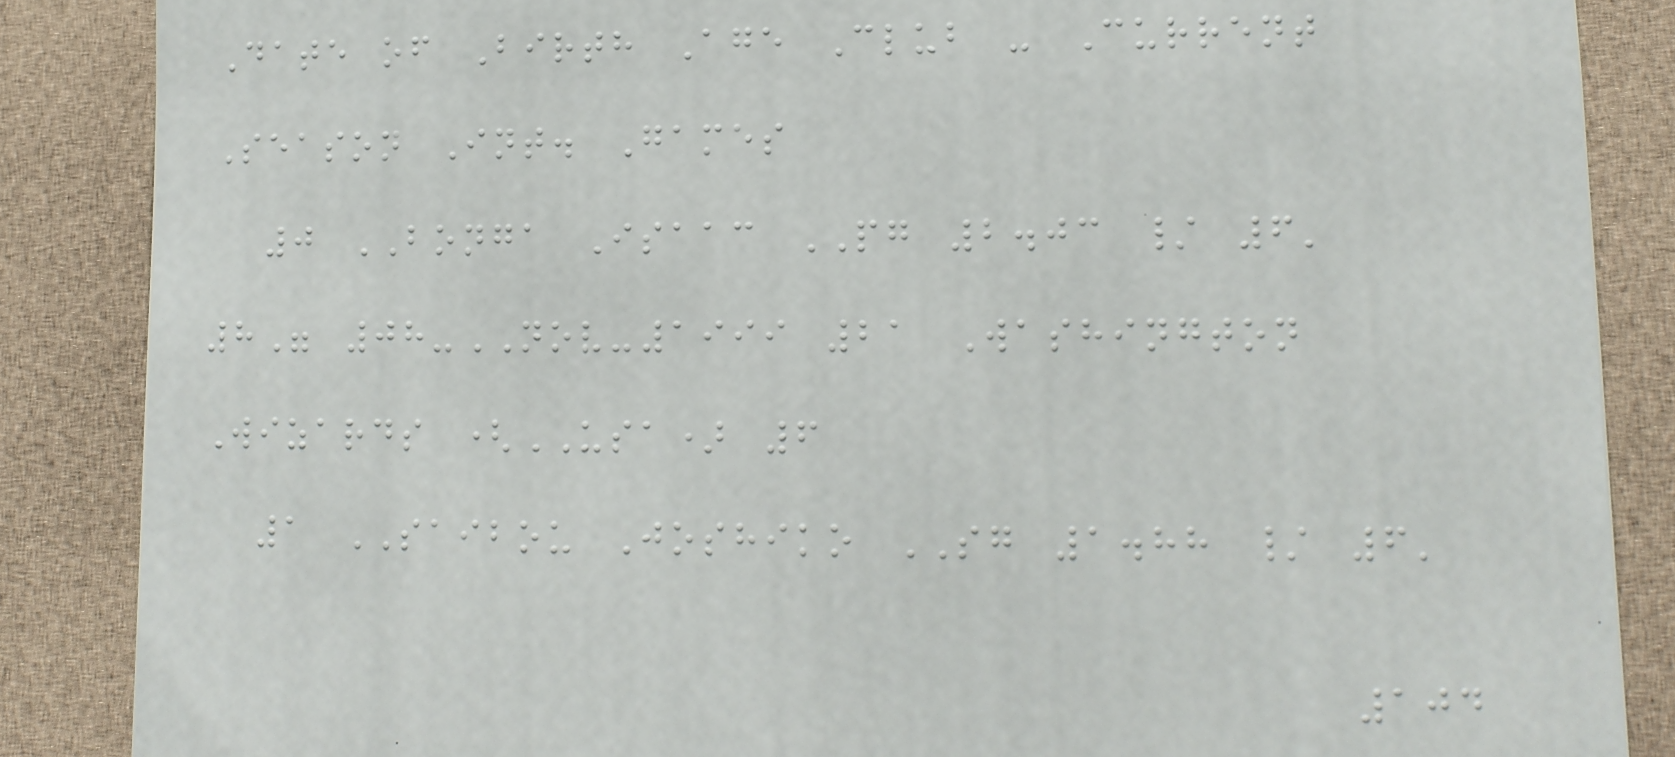Date of Birth Age Club - Current
Season Int. Games
0 BONGA Isaac PG 2.03 / 6'
8" 08-NOV-1999 21 Washington
Wizards (USA) 6
1 SAIBOU Joshiko SG 1.88 / 6'
104
